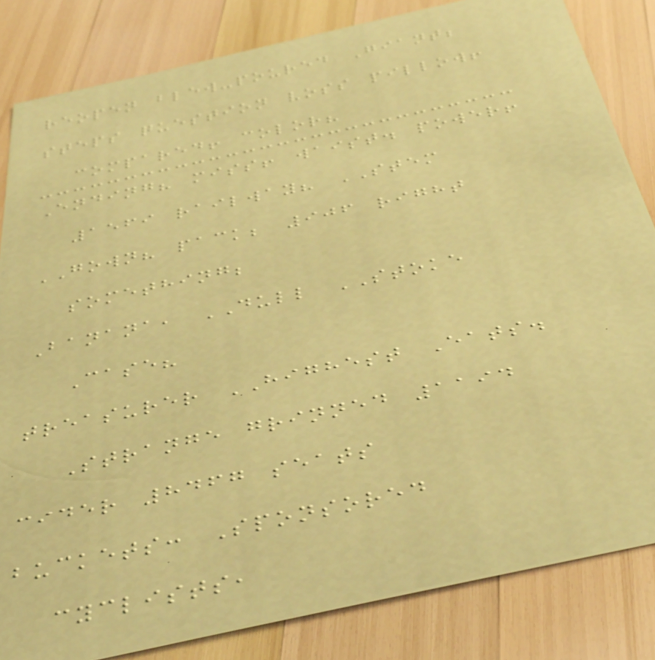reopen blew-poured Giant;
steps question voss pillow!
compared! color?
Ending? miss! waist. power!
1569 railway? STEM
GOWN? pack; 906 right
something;
Banana, DULL STOKE
Case?
treasurer HIGHEST Eats.
Strange grinned 1194
cider 8467 seats
buckets: Sponsored
cyclists,
